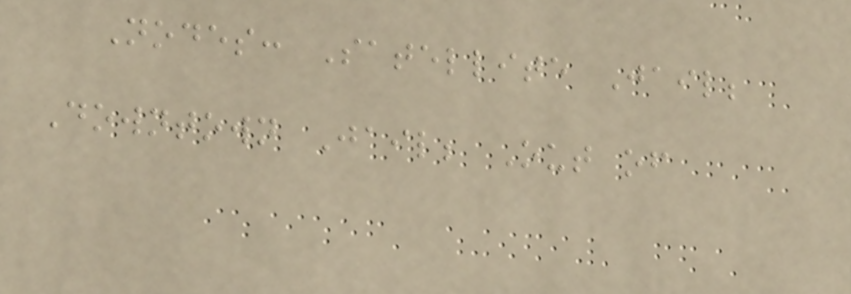Nodes: Satellite Jail;
Downtown Jail; Out of
